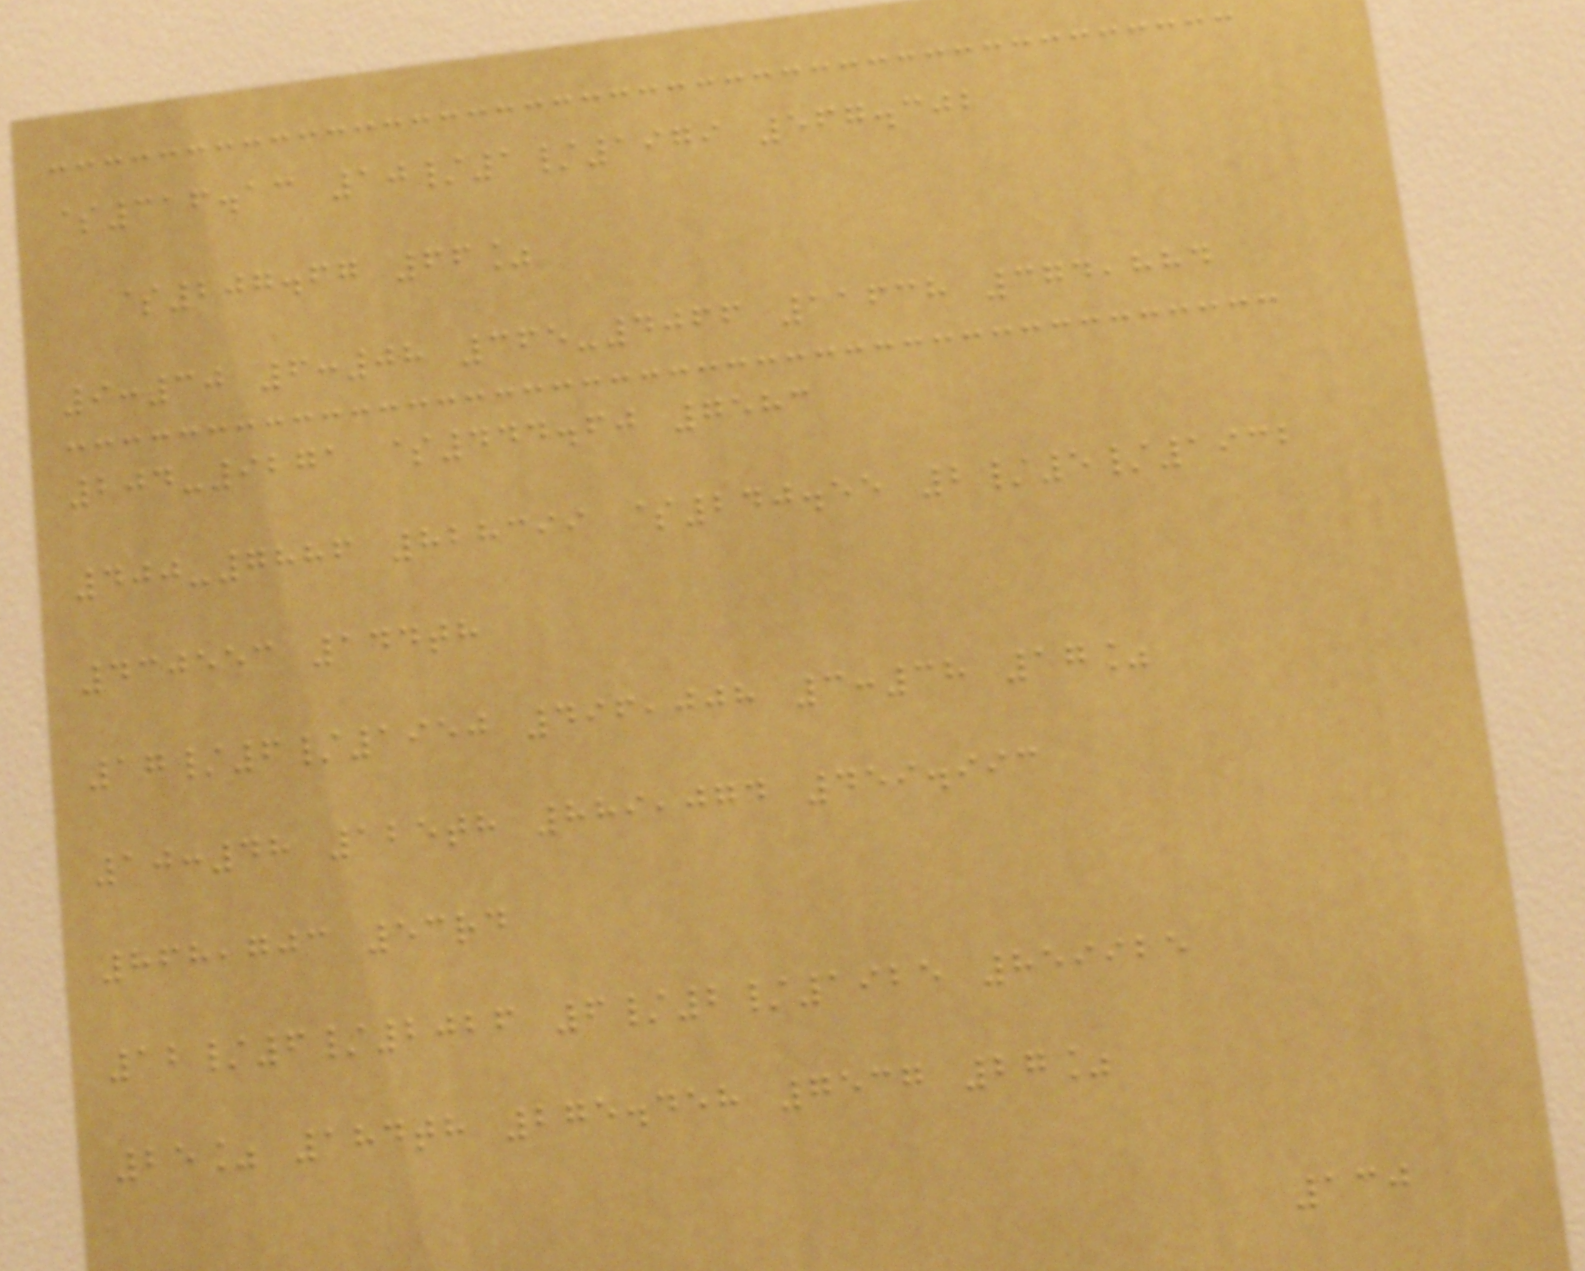$316.13 10/1/1979 567.302
$207.67 66%
9:30 6:08 365-4066 11638 374,884
204-9271 $444.60 7583
400-7886 828399 $240.55 2/5/1932
430553 144th
17/6/1950 496,008 3:38 17%
10:48 125th 889,074 459.993
868,703 53rd
12/6/2026 6/2/1925 859925
25% 184th 275.458 7537 27%
130
